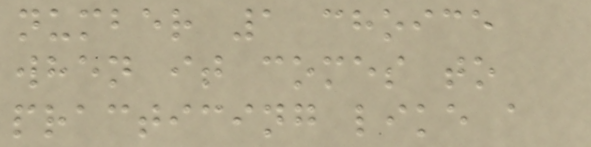number 1 choice
when it comes to
practicing like a
